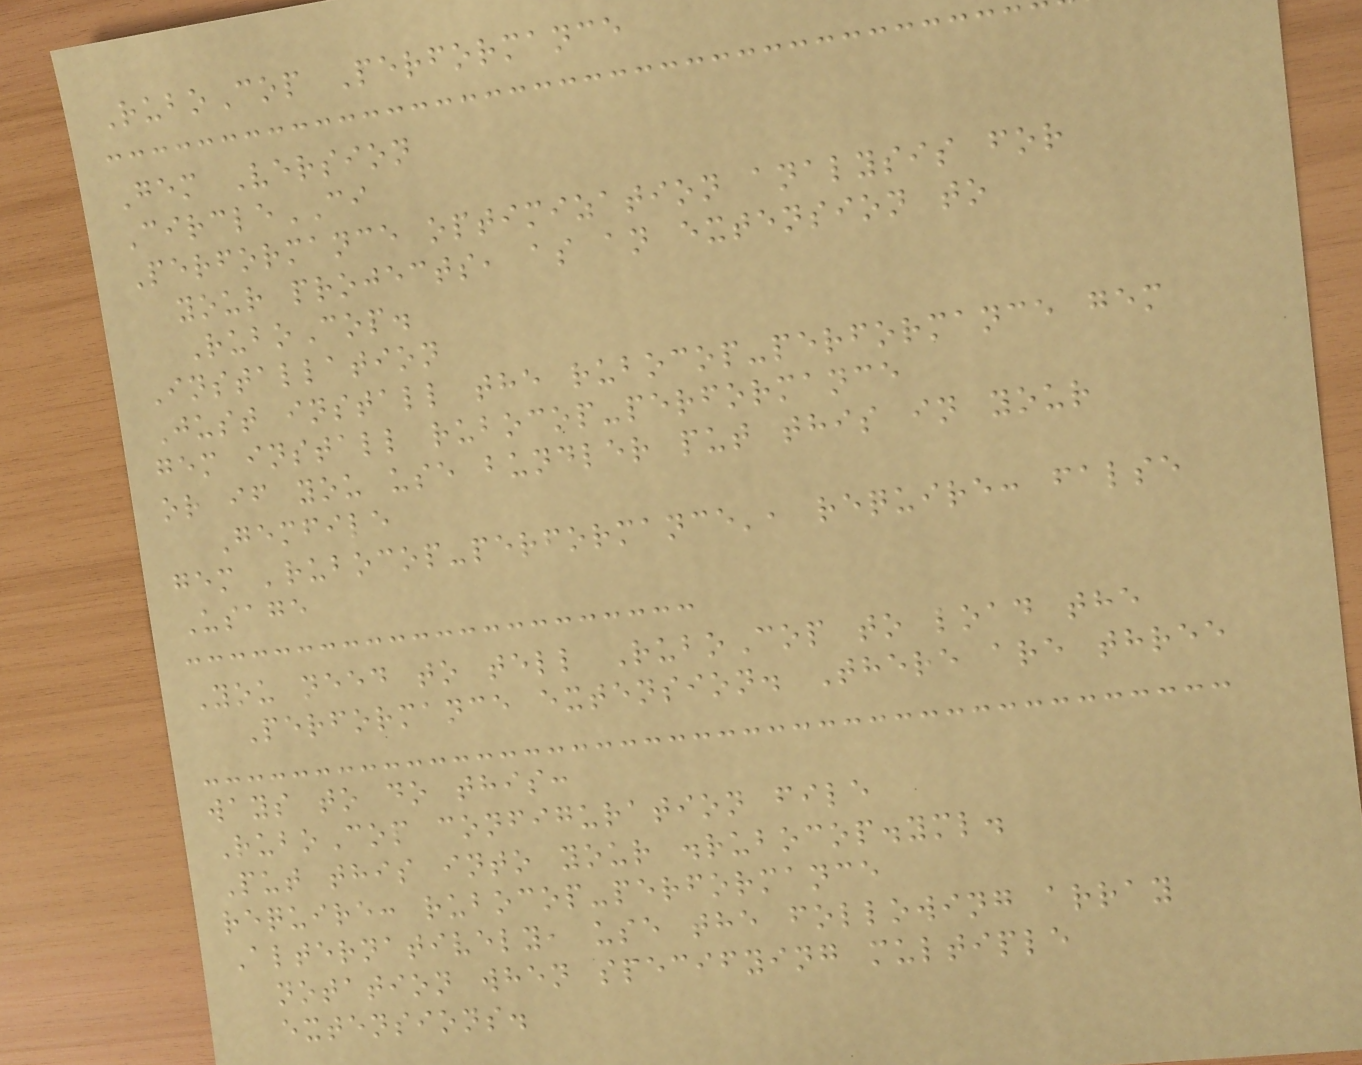RuboCop Performance
Gem Version
CircleCI
Performance optimization analysis for
your projects, as an extension to
RuboCop.
Installation
Just install the rubocop-performance gem
gem install rubocop-performance
or if you use bundler put this in your
Gemfile
gem 'rubocop-performance', require: false
Usage
You need to tell RuboCop to load the
Performance extension. There are three
ways to do this:
RuboCop configuration file
Put this into your .rubocop.yml.
require: rubocop-performance
Alternatively, use the following array
notation when specifying multiple
extensions.
